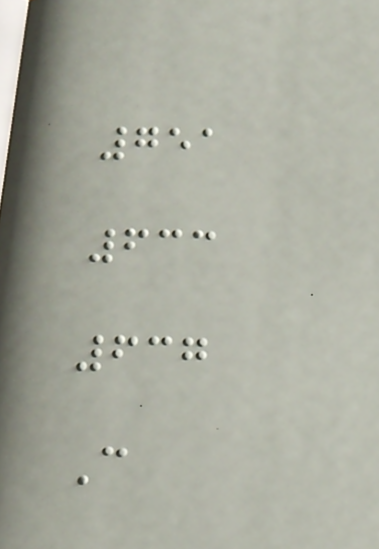751
633
637
C
